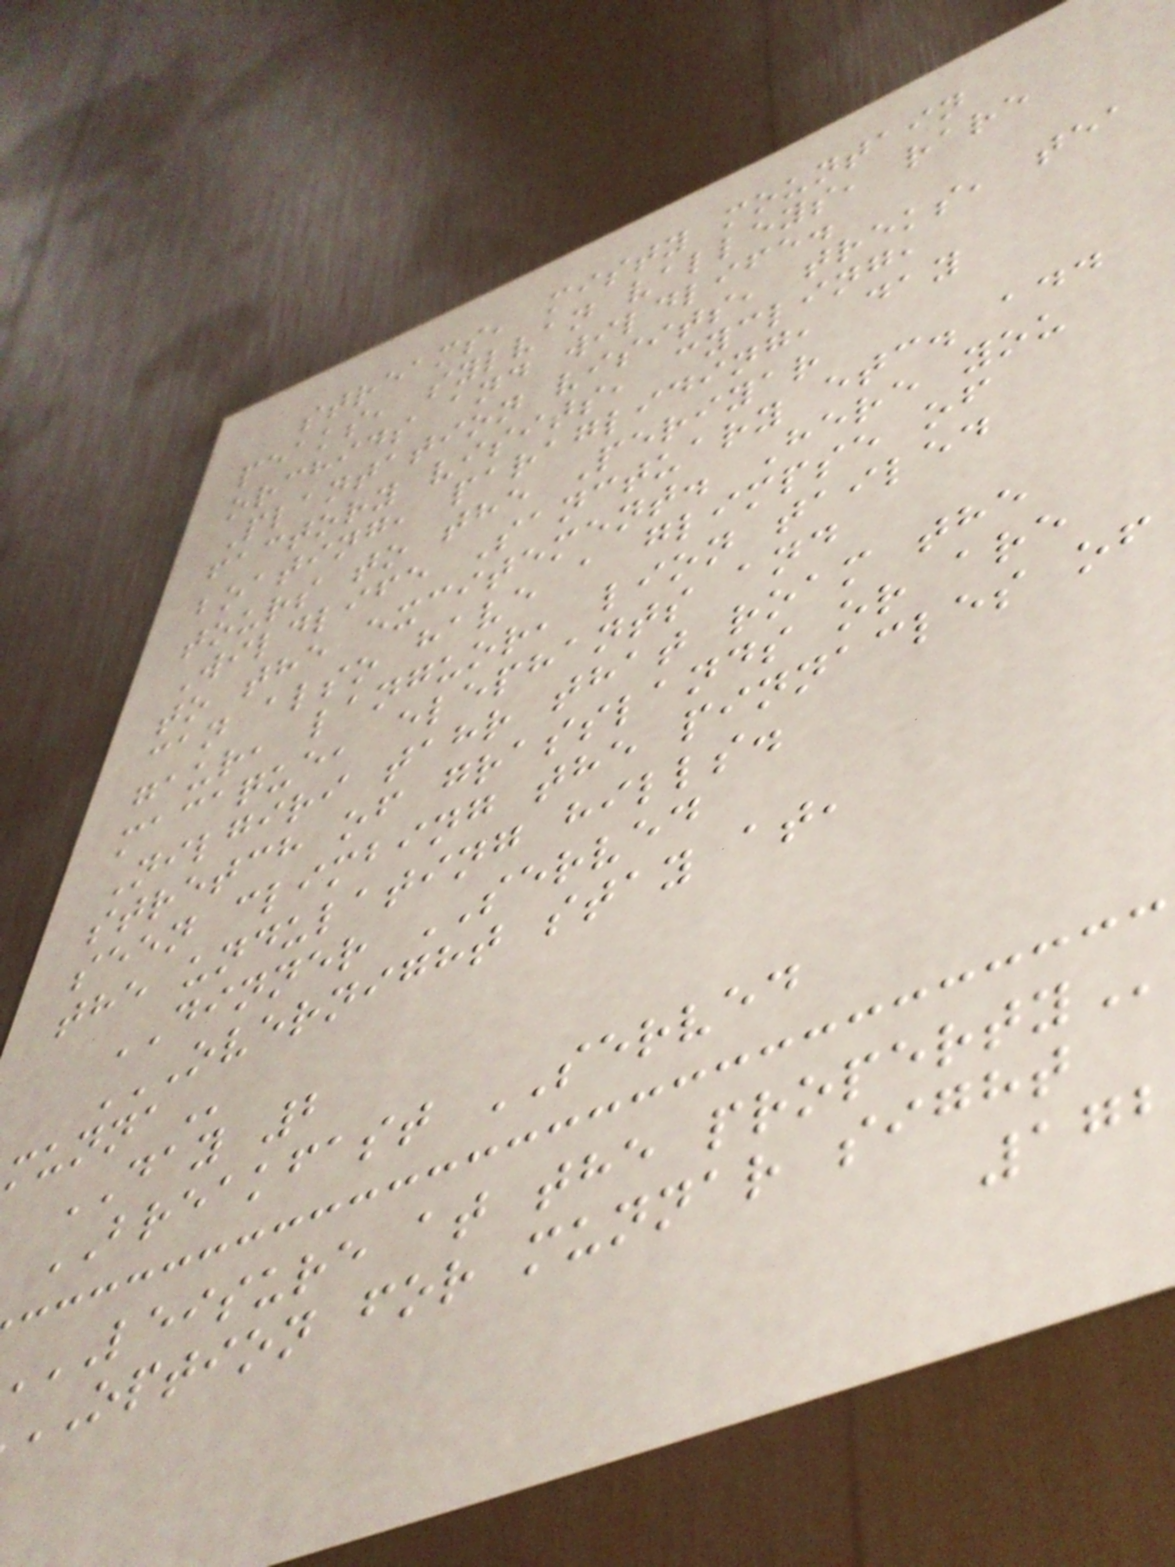streams, misty mountain
peaks, sylvan valleys, rare
orchids and wildlife.
Plantation visits, treks, tea
factory visits, cycling,
boating, paragliding, day
tours to the Periyar
Wildlife Sanctuary etc. add
to the excitement. Here you
can also have a glimpse of
gaur, languor, lion tailed
macaque, elephants and
Nilgiri tahr that roam the
stretch of grasslands or are
seen climbing the pinnacles of
the undulating hills.
DINNER SERVED
OVERNIGHT STAY AT,
DAY 2
BREAKFAST SERVED
LEISURE at the
OPTION for munnar sight
172
